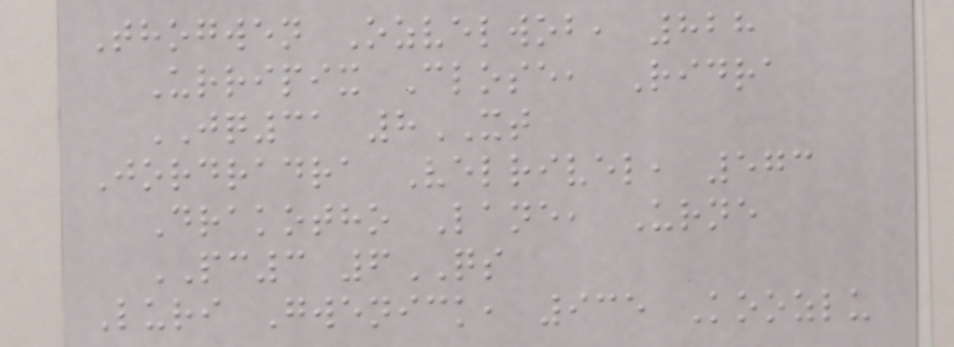Thogwen Ozvelwob, 828
Urripix Close, Ridra
JQ31 8XT
Jordradra Velrivel, 573
Drakotho Lane, Urne
PC3 6QS
Luri Gwenick, 935 Koozlu
